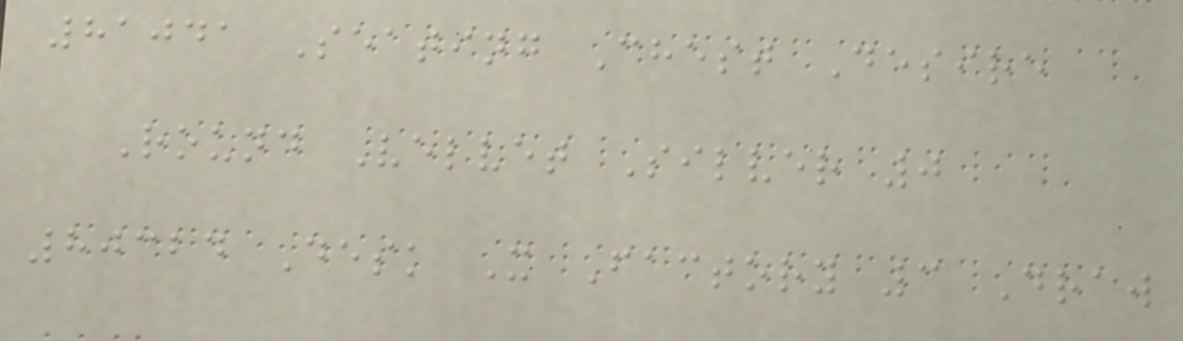81041 Seating Chest Desire
Round Velvet Silver 0
80324 Desk X Factory 3 Draw
